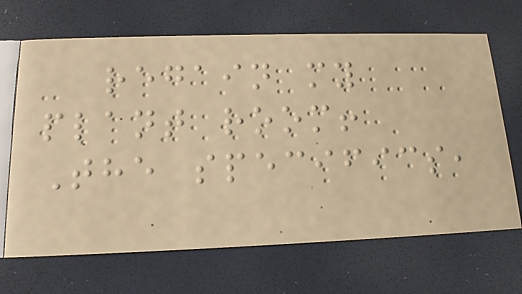regain my
plant room!
The specifics,
